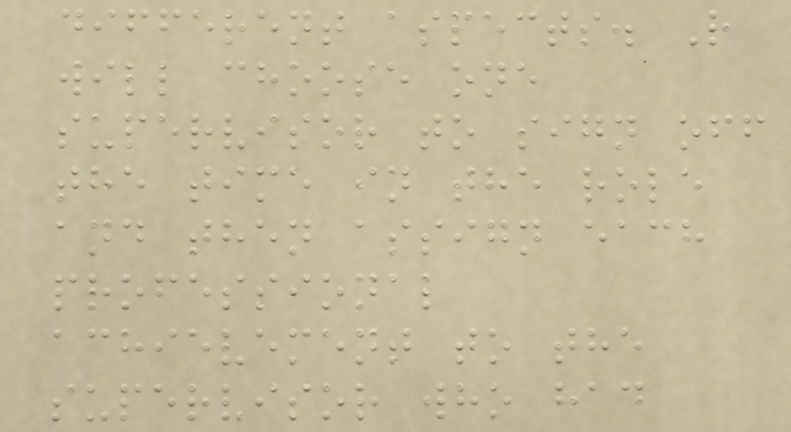different aspects. R
will choose one
supervisor to sign off
the time in the role
and then assign each
professional
achievement to the
supervisor who had
